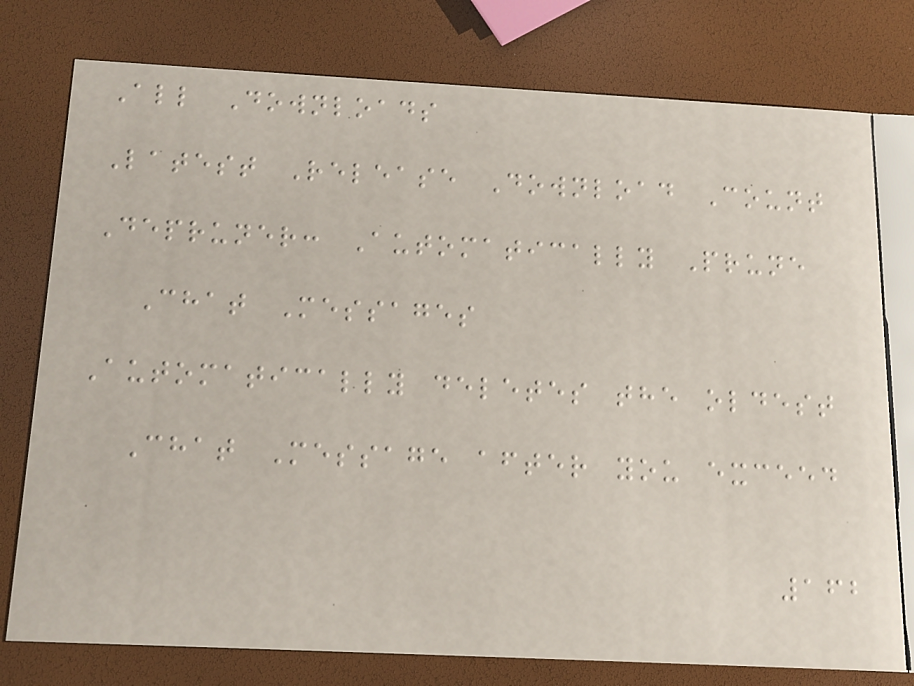All Downloads
Latest Release Download Count
Depruner: Automatically Prune
Chat Messages
Automatically deletes the oldest
Chat Message after you exceed
162
